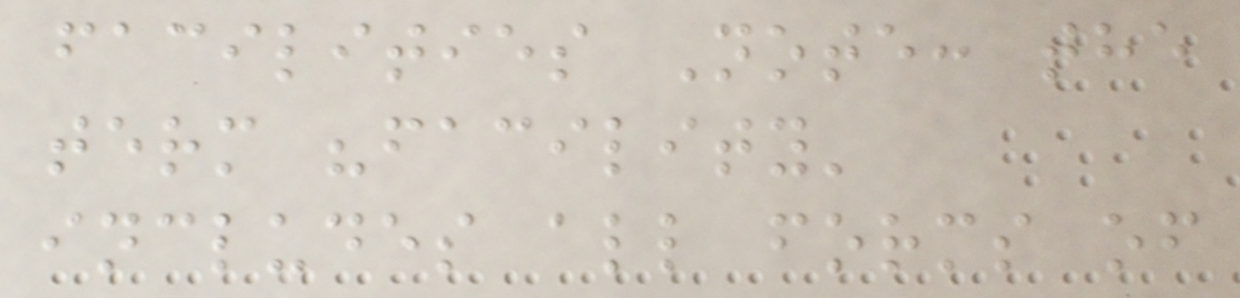facilities Note: the
term "facility'
includes all forms of
